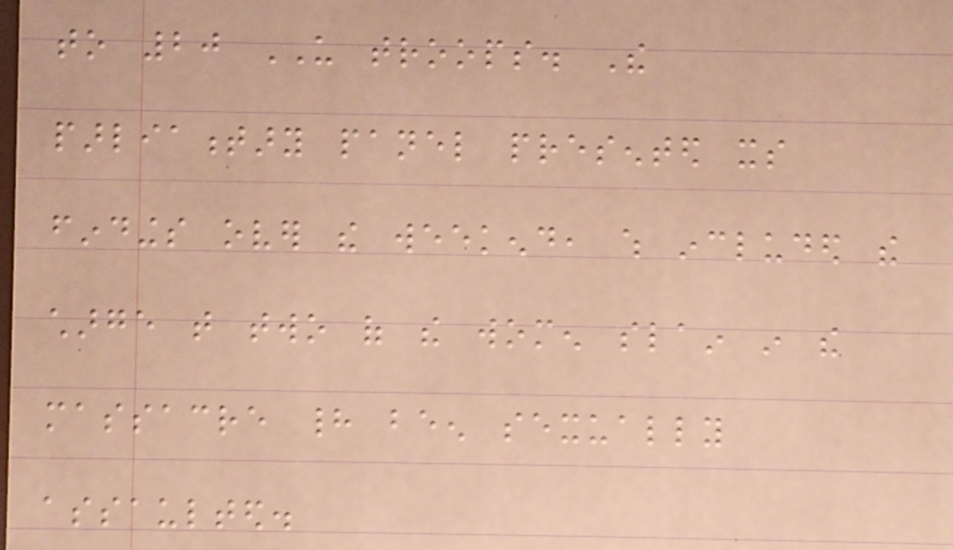to 20 US troops. The
parliamentary panel presented its
findings over the weekend, which included the
charge that two of the women slain in the
massacre had been sexually
assaulted.
